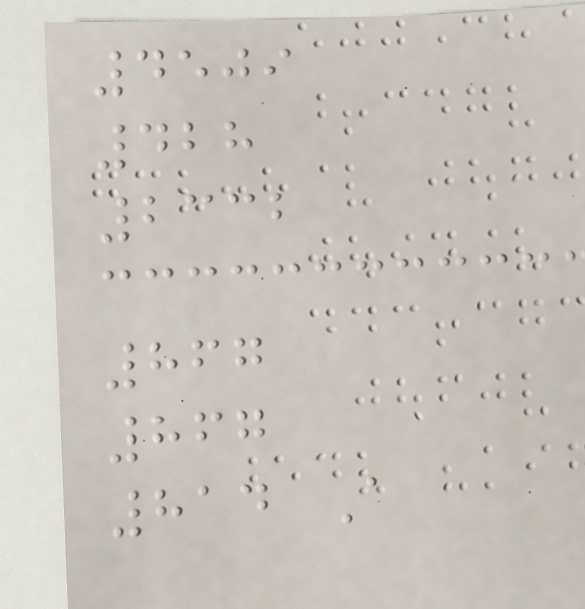4509
428
2332
867
867
814 A
